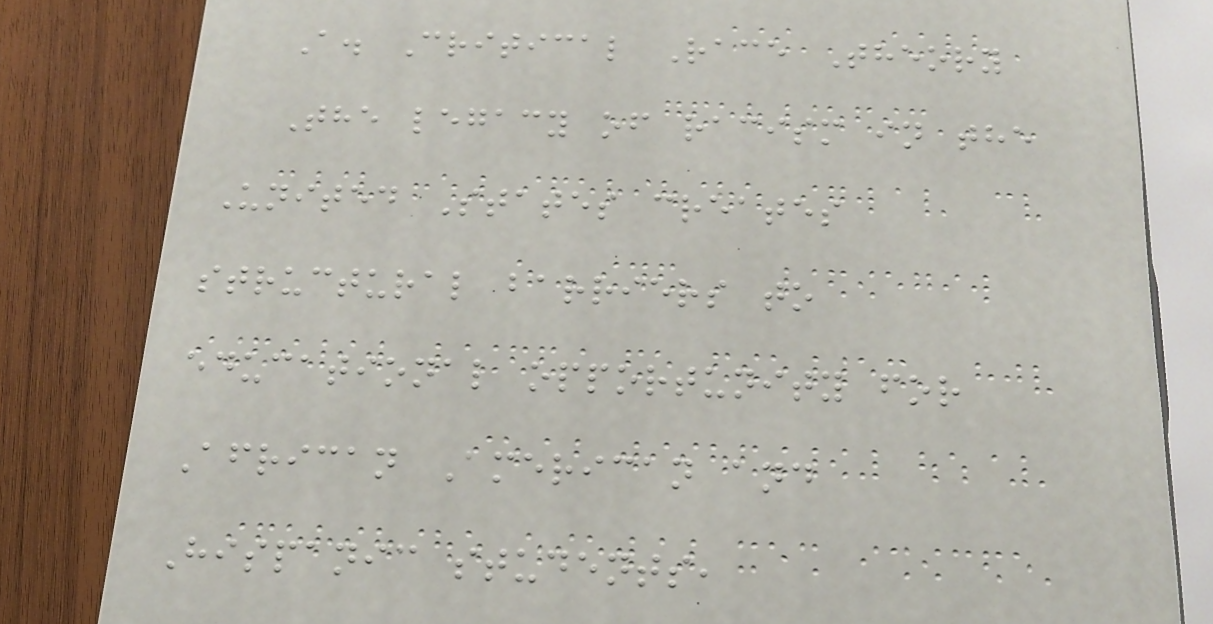A. Critical Race Theory
The legacy of racism in the
United States creates
structural barriers to
educational opportunity for
African American and
Hispanic students,
